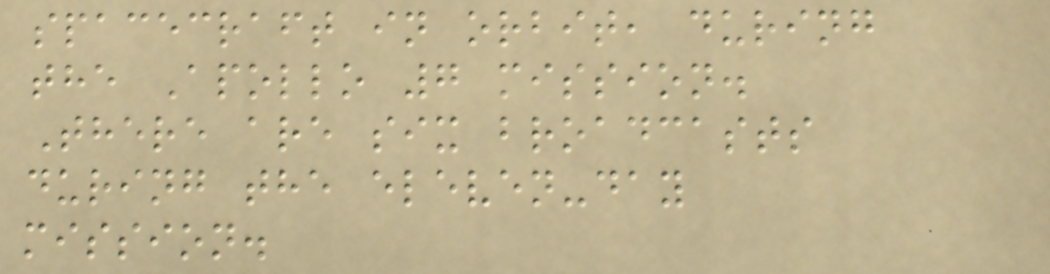spacecraft in orbit, during
the Apollo 7 mission.
There are six broadcasts
during the eleven-day
mission.
